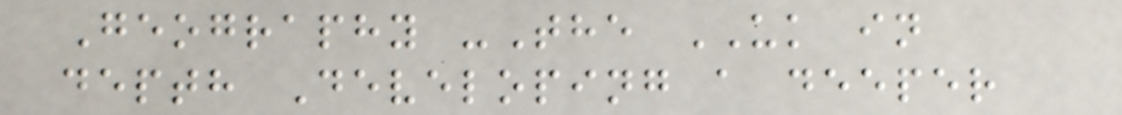Geography -The UK in
depth Developing a deeper
